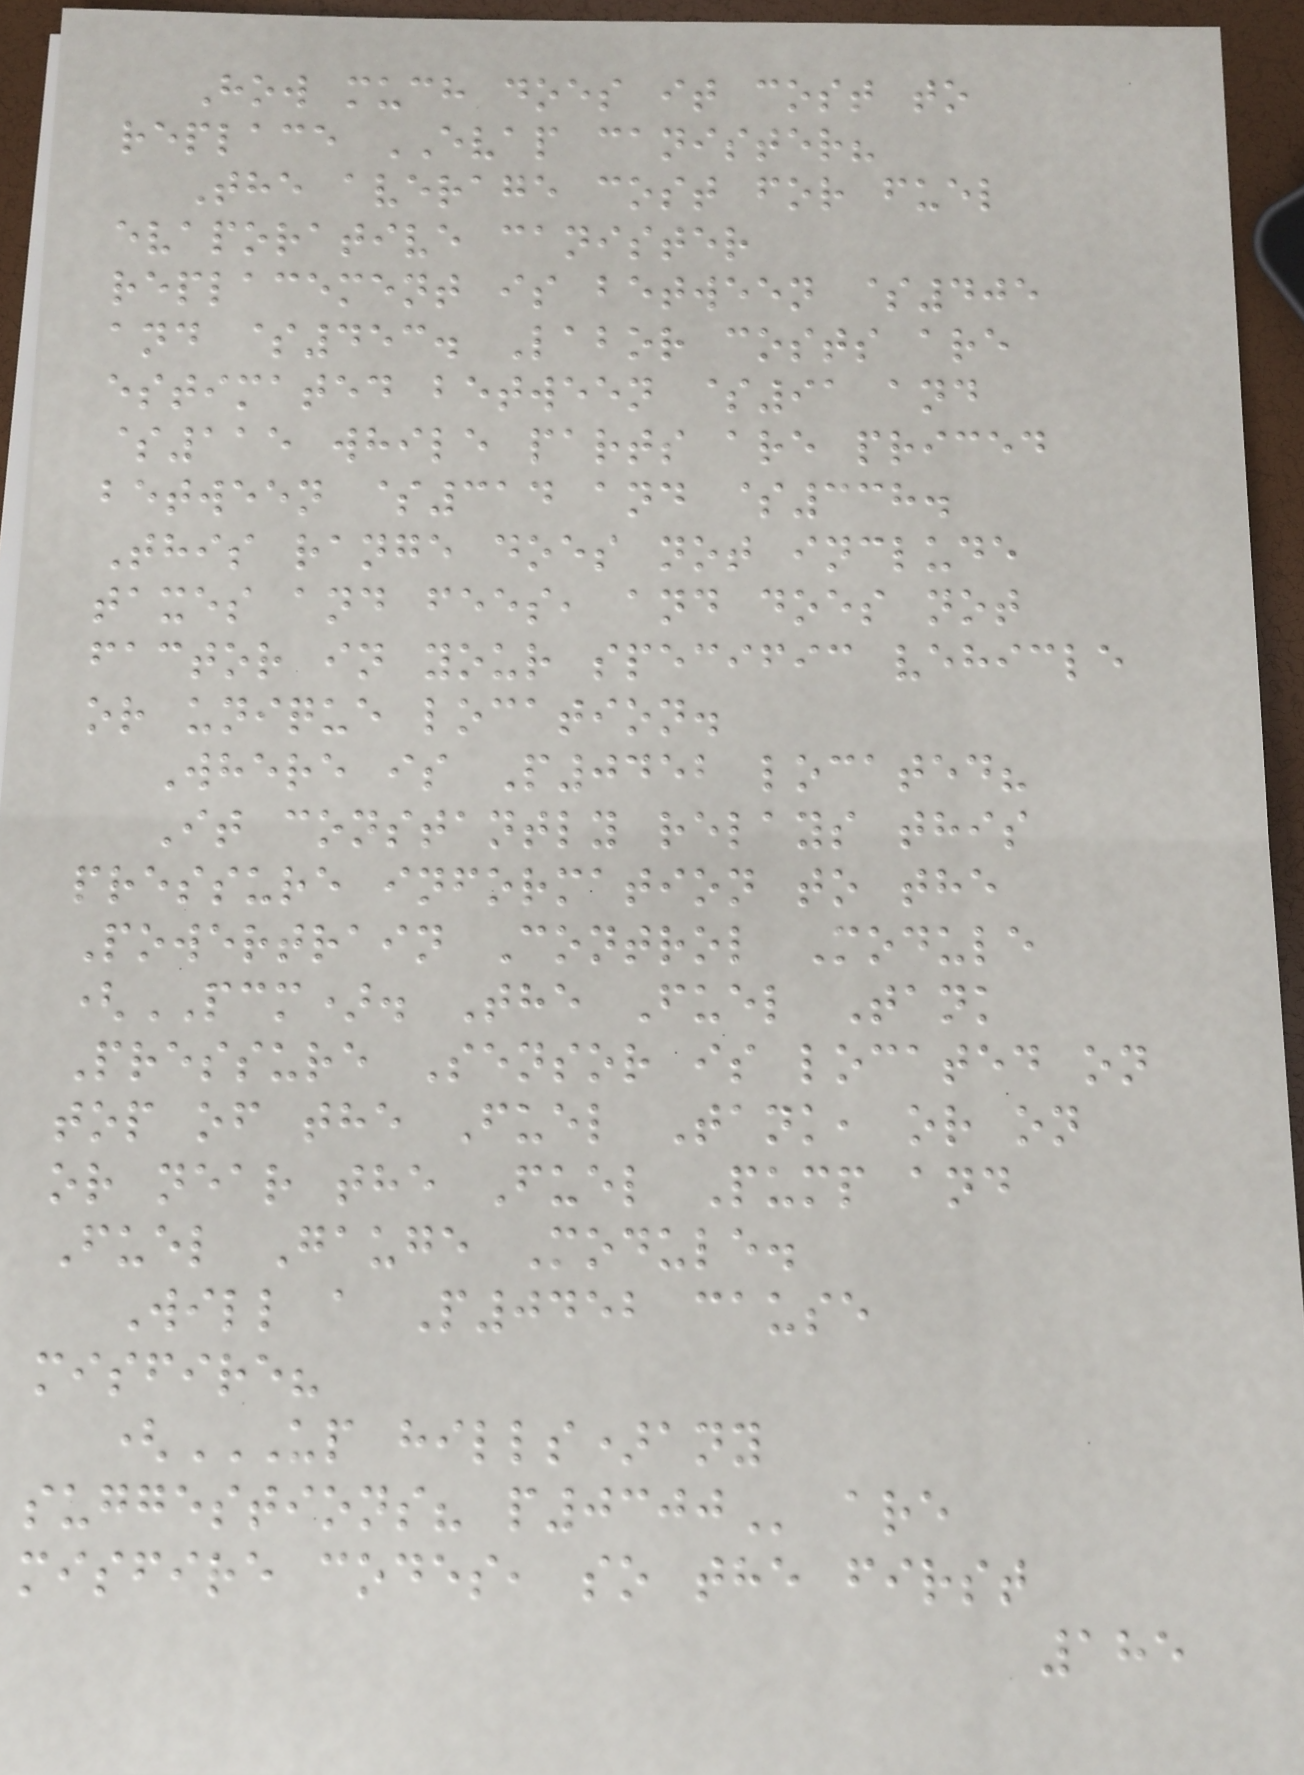How much does it cost to
replace EVAP canister?
The average cost for fuel
evaporative canister
replacement is between $405
and $453. Labor costs are
estimated between $91 and
$115 while parts are priced
between $314 and $338.
This range does not include
taxes and fees, and does not
factor in your specific vehicle
or unique location.
Where is P0452 located?
It constantly relays this
pressure information to the
Powertrain Control Module
(PCM). The Fuel Tank
Pressure Sensor is located on
top of the Fuel Tank, or on
or near the Fuel Pump and
Fuel Gauge Module.
Will a P0452 cause
misfire?
(UP HILLS)ANY
SUGGESTIONS? P0300 are
misfire codes, so the first
185
